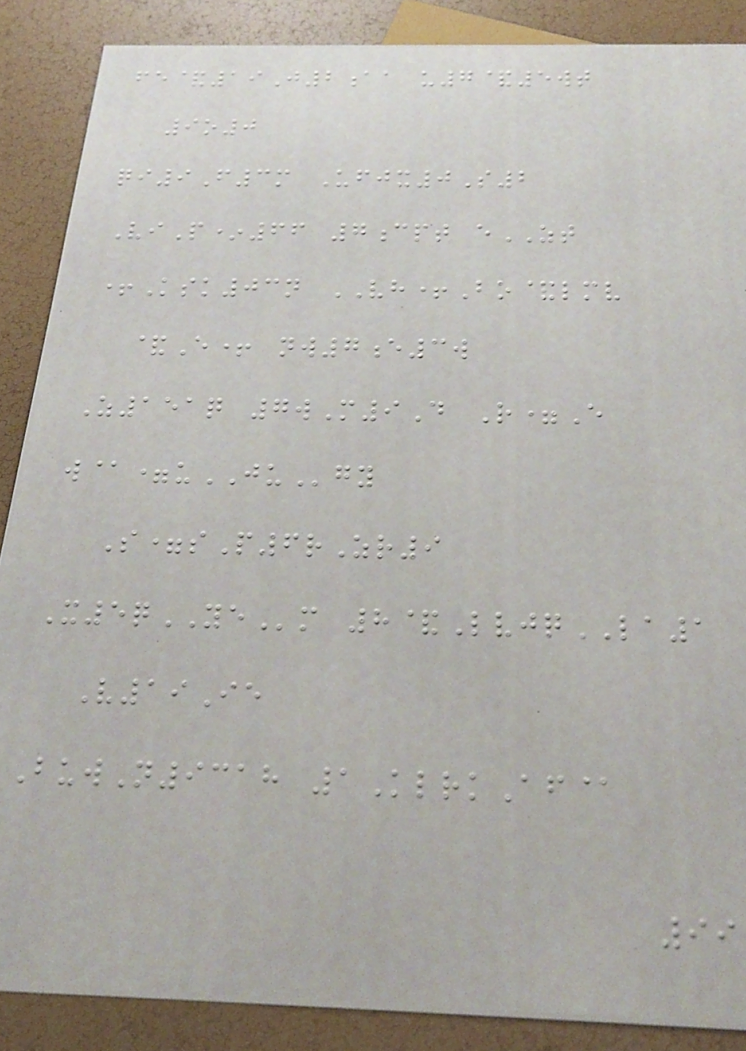fe&19J2aa u7&5wt
9o0
qi9F3m Ufjx0S2
ViP*66 7cpt eZT
+Ksk03n VH+Bo&lmv
&E+ nw7e3w
Z151q 7wM9D R=E
w@=uJUgy
S=sP6rZr9
X5qYEm 8&LvjqLA1
V19Ie
BuwN9318 1KlrkAf@
99
